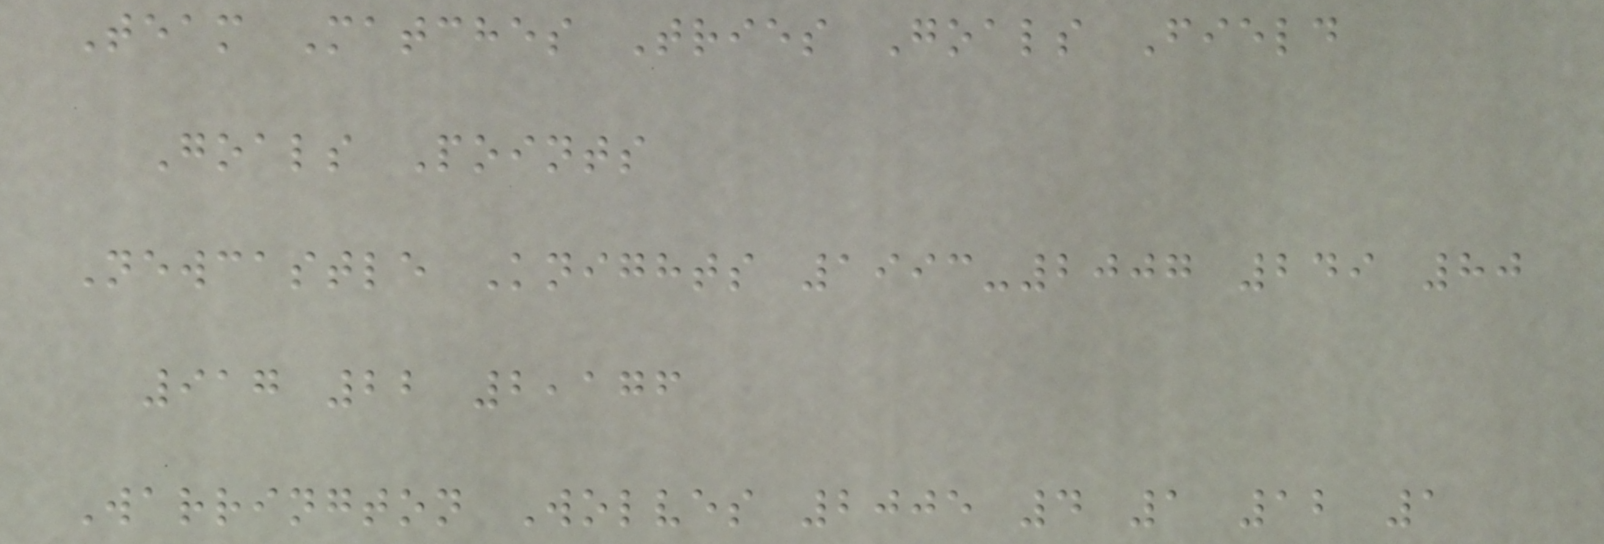Team Matches Tries Goals Field
Goals Points
Newcastle Knights 1993-2007 249 80
917 22 2,176
Warrington Wolves 2005 4 1 12 1
